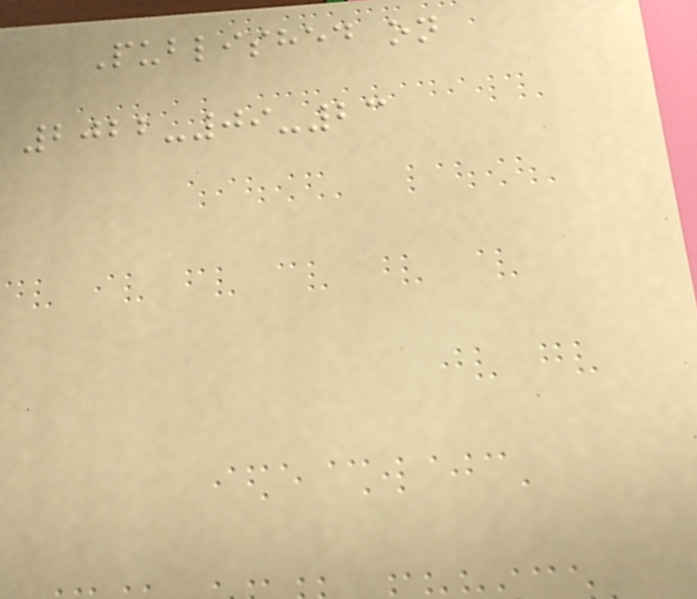Published on
2022-09-23
